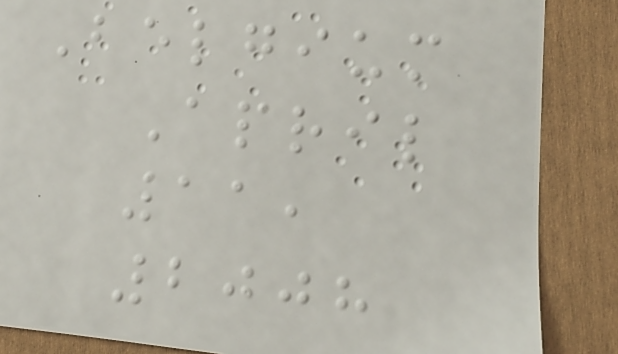Belgium
April
11,
2008
